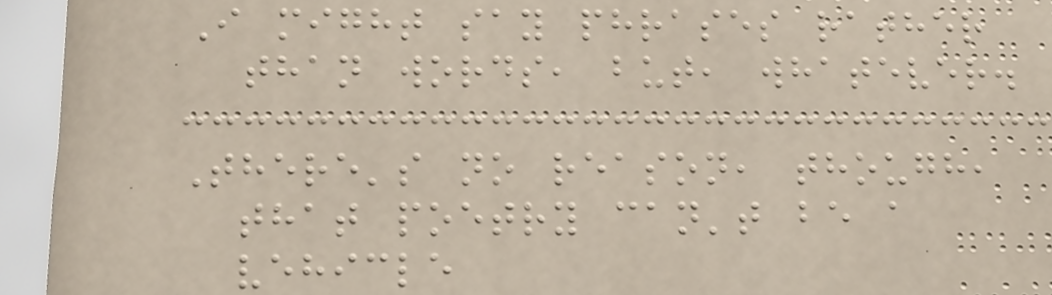I might say phrases rather
than words, but, whatever.
There's no reason, though,
that poetry can't be a
vehicle
